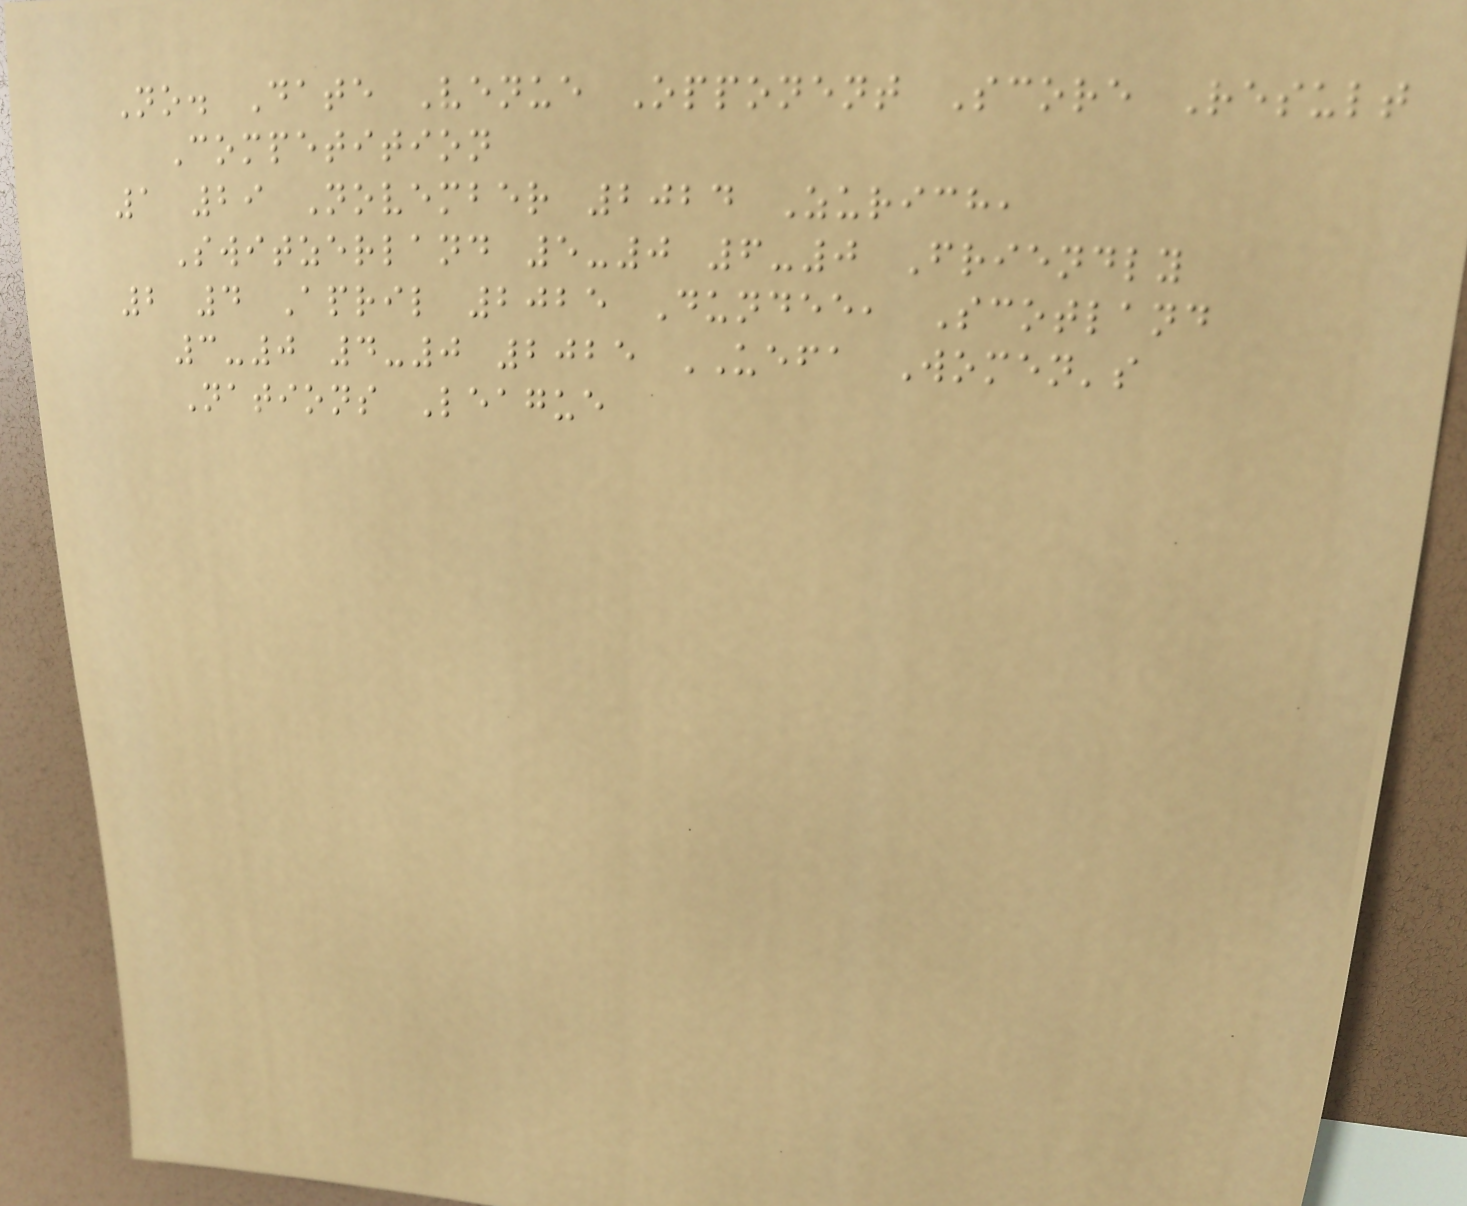No. Date Venue Opponent Score Result
Competition
1 29 November 2024 Zurich,
Switzerland 5-0 6-0 Friendly
2 4 April 2025 Dundee, Scotland
3-0 4-0 2025 UEFA Women's
Nations League
